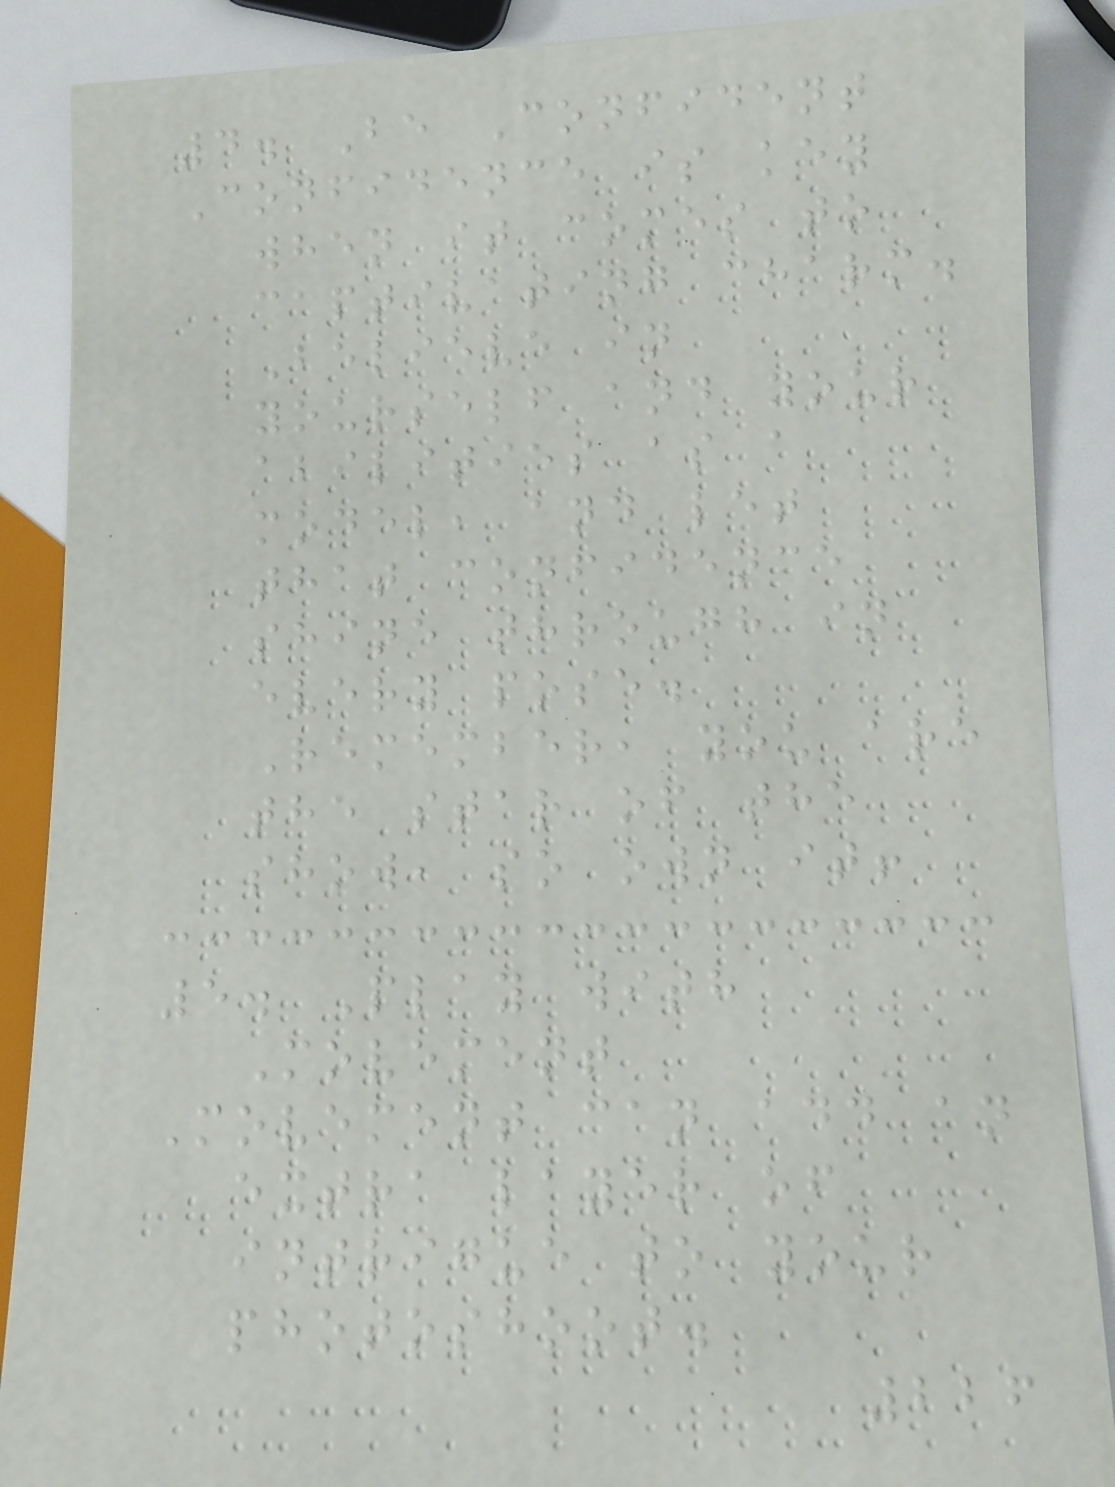4. Be Confident
Confidence is key
when it comes to
captivating charm.
Believe in
yourself and your
abilities as a
model, and let
that confidence
shine through in
every pose.
Remember, you are
the star of the
show, so own it!
5. Play with
Movement
Movement can add an
extra layer of
intrigue to your
photoshoot.
226
